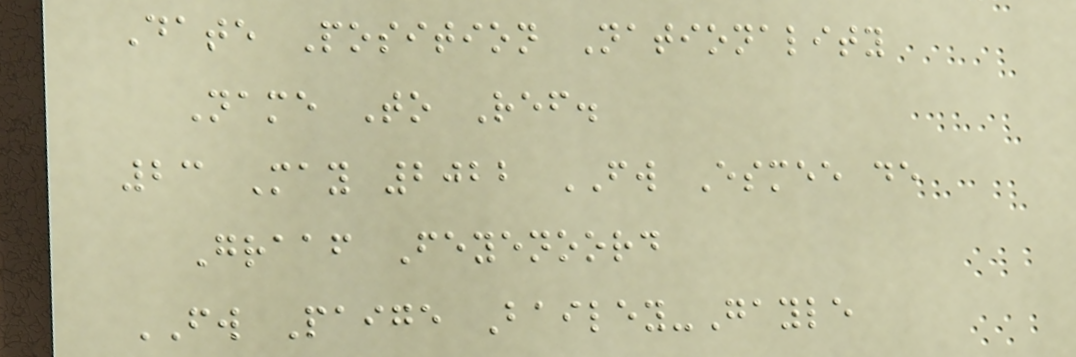Date Position Nationality
Name To Ref.
23 May 2022 FW Esmee de
Graaf Feyenoord
FW Paige Bailey-Gayle
